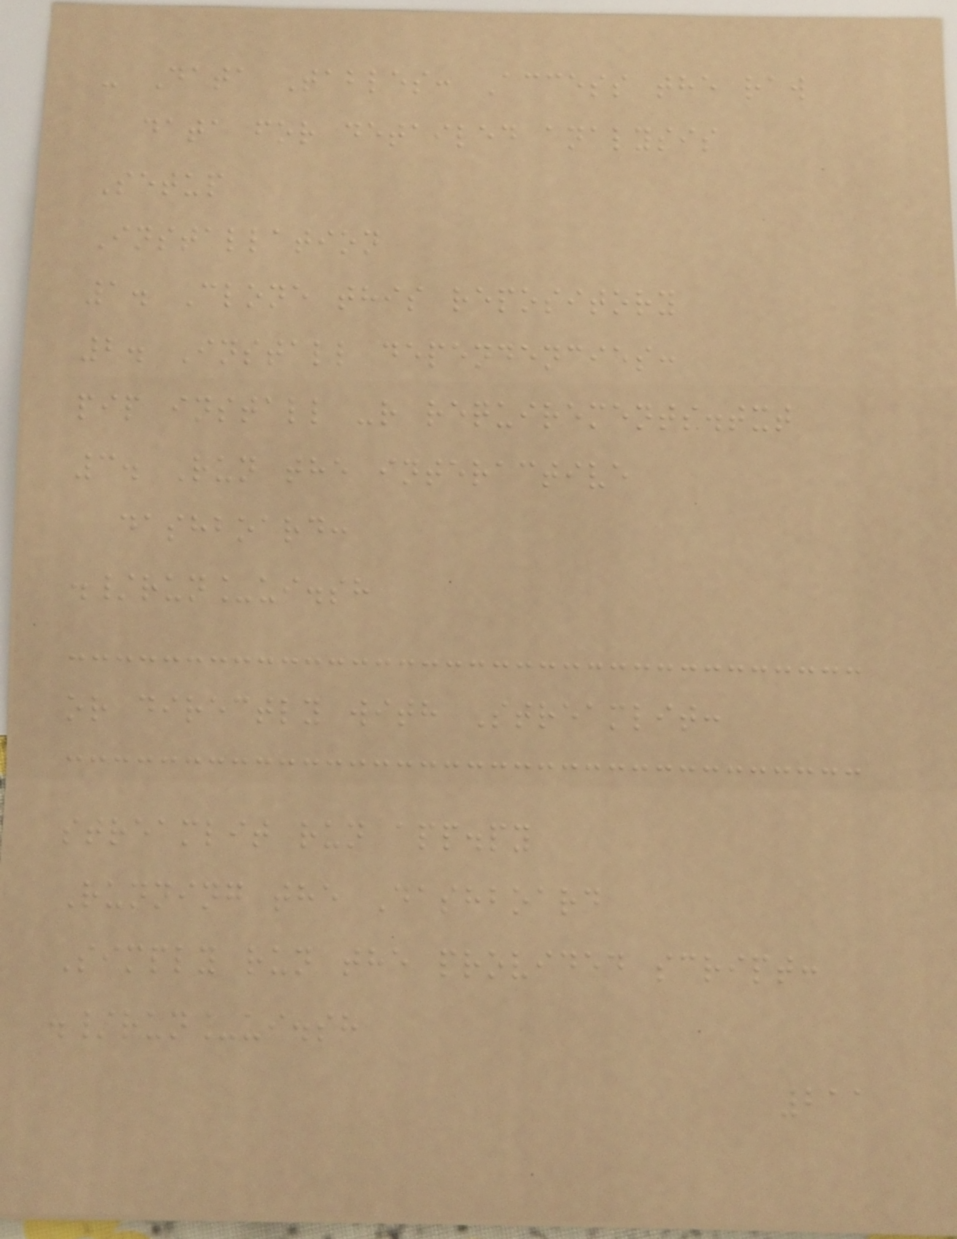- Data Tables: Access the raw
data for detailed analysis
Setup
Installation
1. Clone this repository
2. Install dependencies:
pip install -r requirements.txt
3. Run the interactive
dashboard:
./run_ui.sh
or directly with Streamlit:
streamlit run app.py
Running the Dashboard
Simply run the provided script:
./run_ui.sh
211
